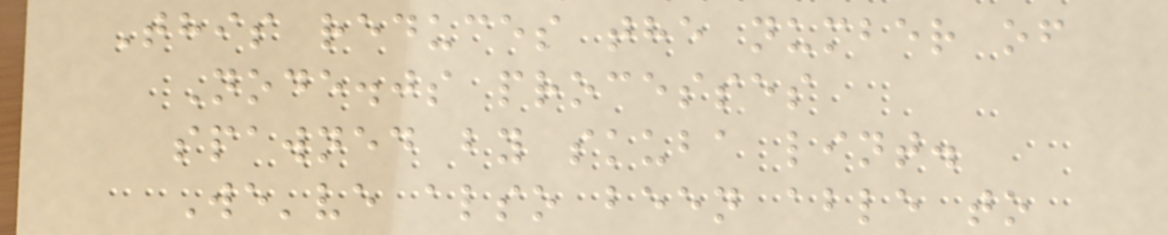This reduces the number of
Node.js processes
spawned by skuba lint.
We've also been able to
